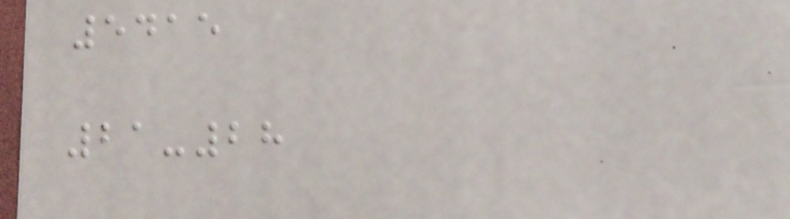5415
21-28
